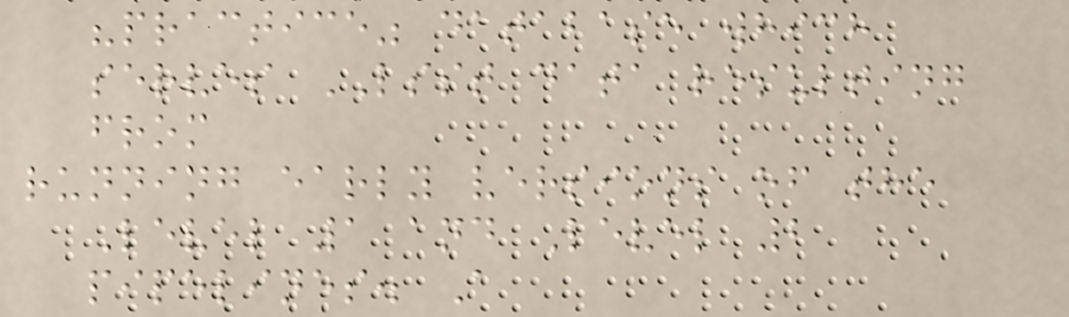"practice" database which
serves LSST data resulting
from
running early versions of the
Level 1 and Level 2
pipelines. A
